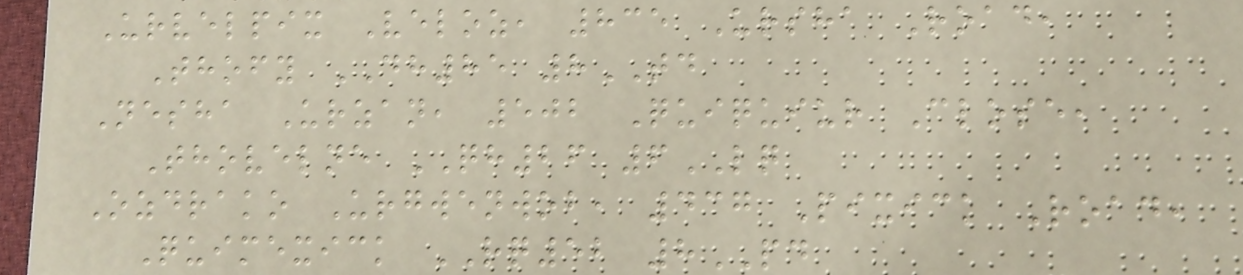Urvelpix Veloz, 835 Ursha Road,
Thofy DH85 8TD
Nesha Urzan, 502 Quiquiur Close,
Thovelne QH26 6LQ
Ozdrako Urgwenwob, 437 Pixick Road,
Quimexick RQ52 8PD
